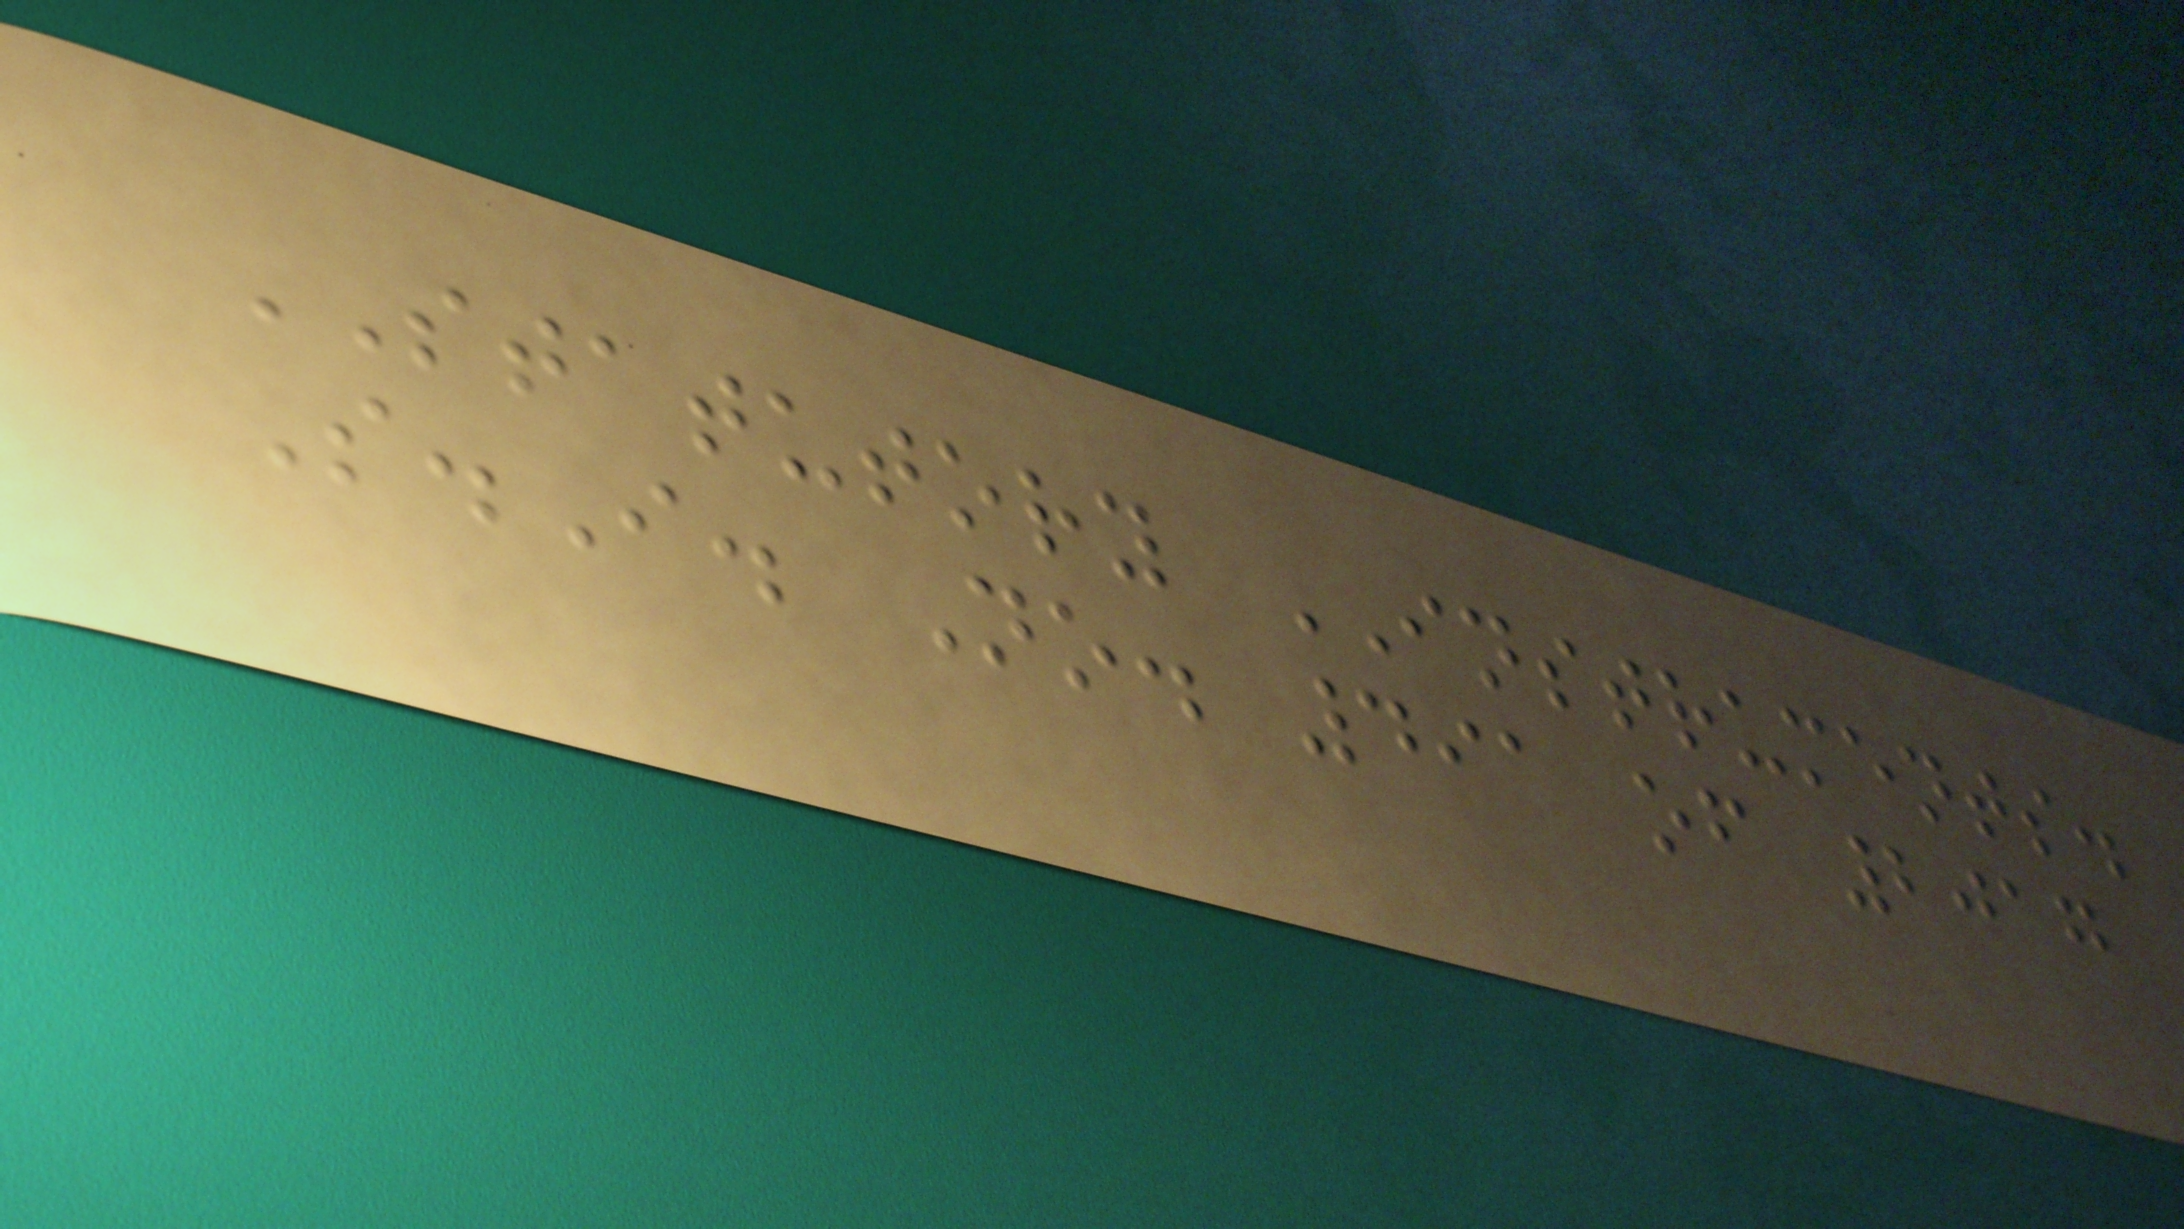STATUTORY INSTRUMENTS.
S.I. No. 491 of 2017
